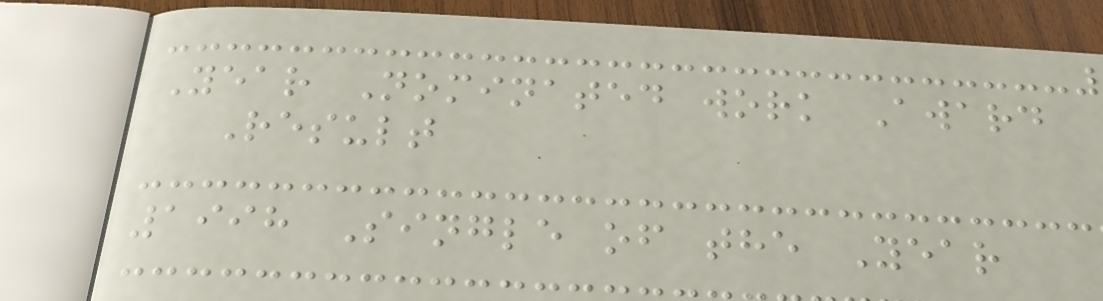Year Nominated work Award
Result
1998 Single of the Year
